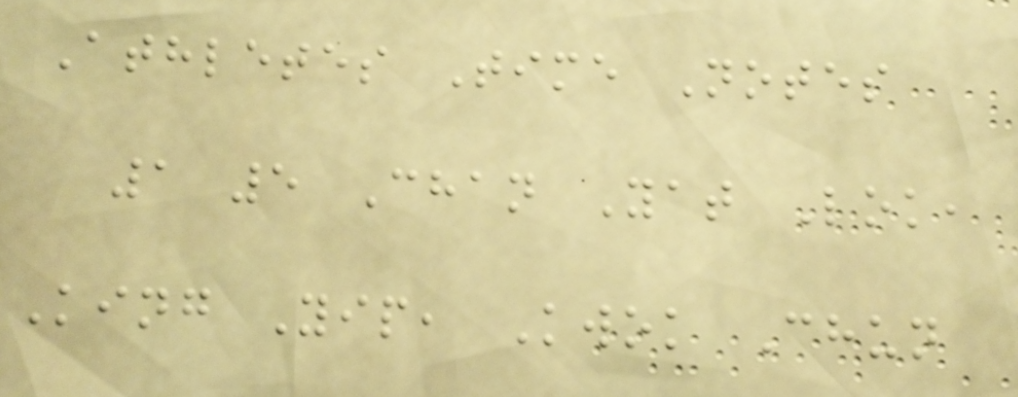Athletes Time Notes
1 5 Chan Yat Lok,
King Yip, Kwok Chun
